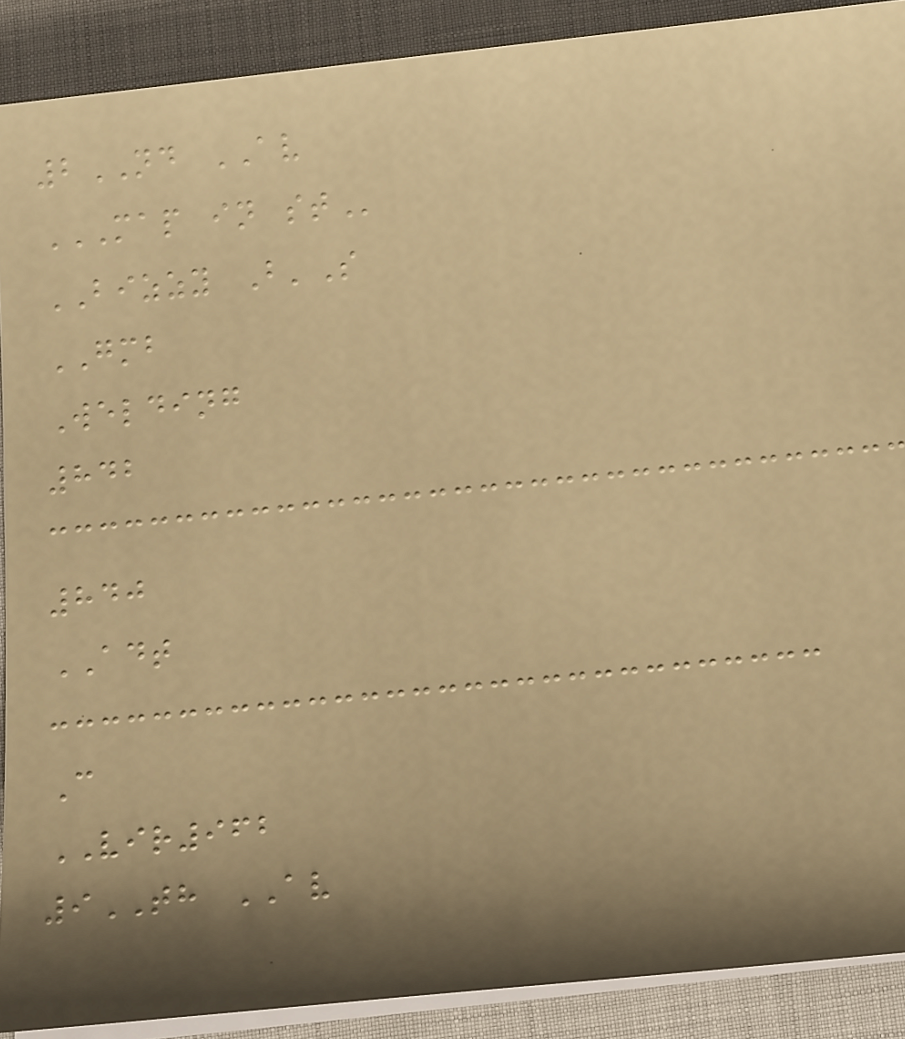2ND AV
MAP IN ST
BIZZY B'S
GMB
Welding
842
840
ADT
C
VIR962
9TH AV
